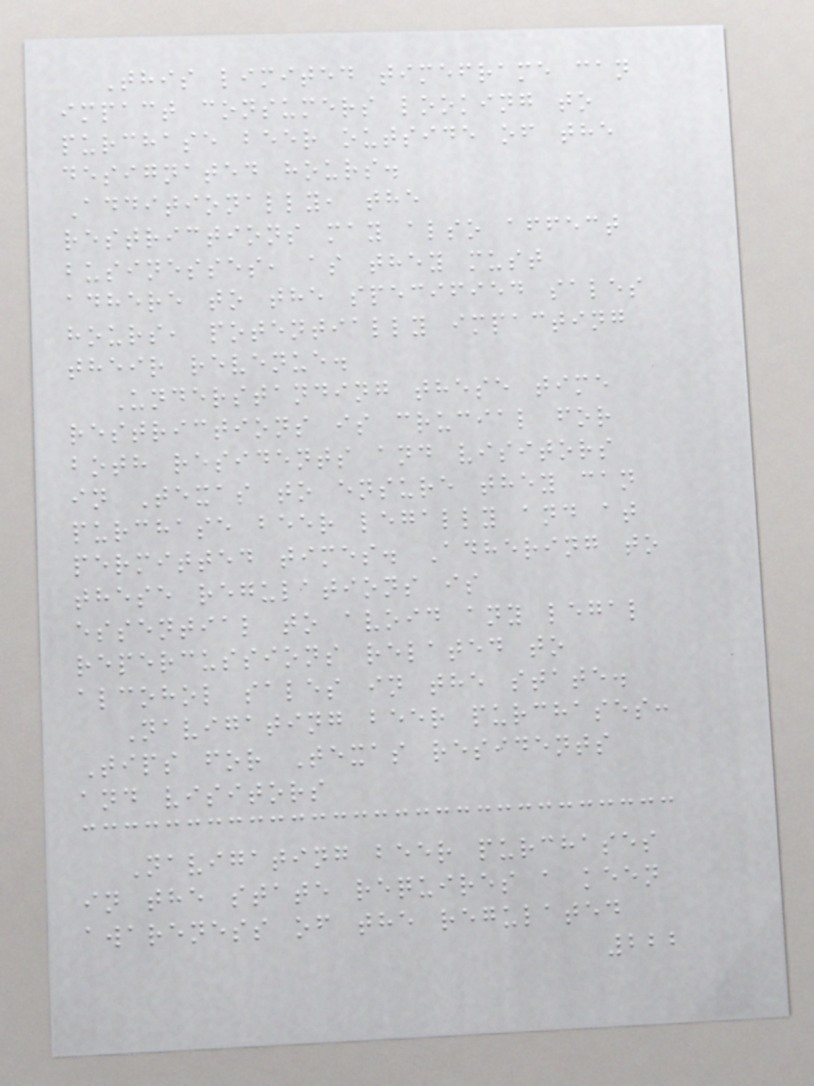This limited timeframe can
impact consumers looking to
purchase beer outside of the
designated hours.
Additionally, the
restrictions may also affect
businesses, as they must
adhere to the specified sales
hours, potentially impacting
their revenue.
Understanding these time
restrictions is crucial for
both residents and visitors
in Texas to ensure they can
purchase beer legally and at
permitted times. Adhering to
these regulations is
essential to avoid any legal
repercussions related to
alcohol sales in the state.
Navigating beer purchases:
Tips for Texas residents
and visitors
Navigating beer purchases
in the state requires a keen
awareness of the regulated
222
